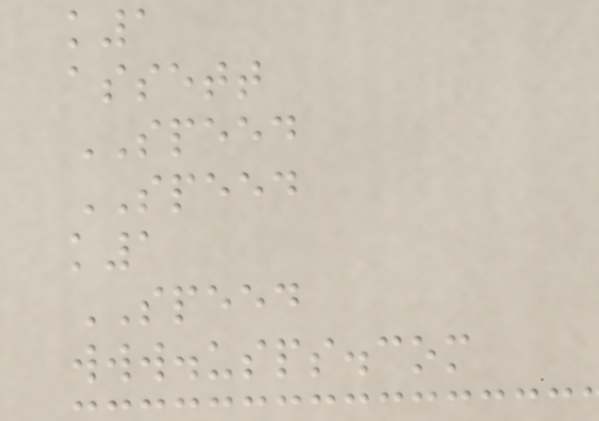k1
assett
SPEED
SPEED
k1
SPEED
www.usps.com
